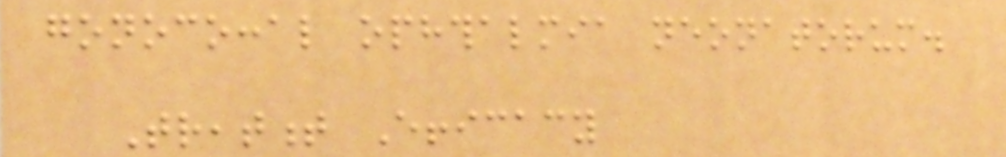gonococcal ophthalmia neonatorum.
Treatment Efficacy
